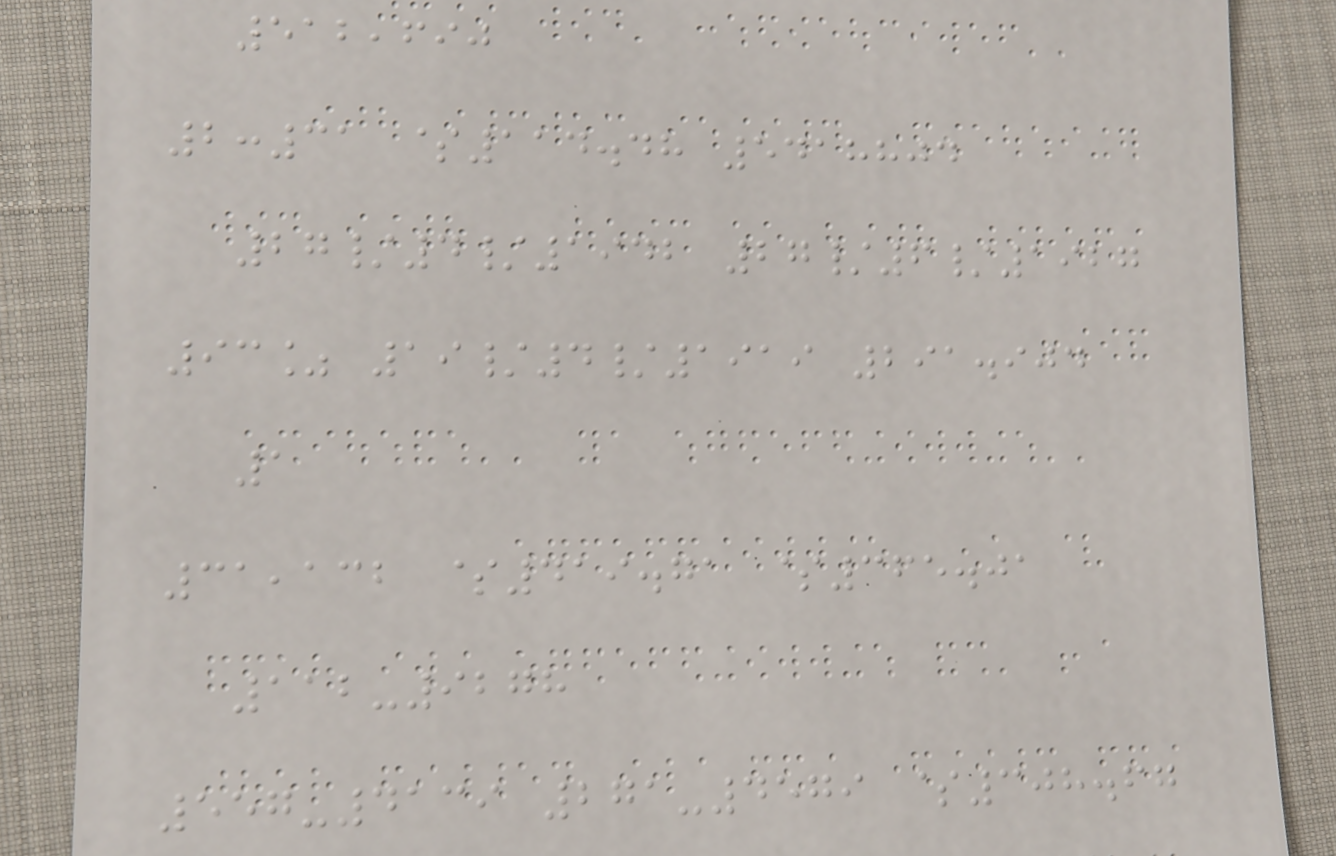512,690
2:31 $114.48 5418804
27/4/1942 27/6/1927
93% 19/4/1919 291.904
1
31,132 $419.71 $365.01
112-9278
557-4139 271-4579 $308.67
